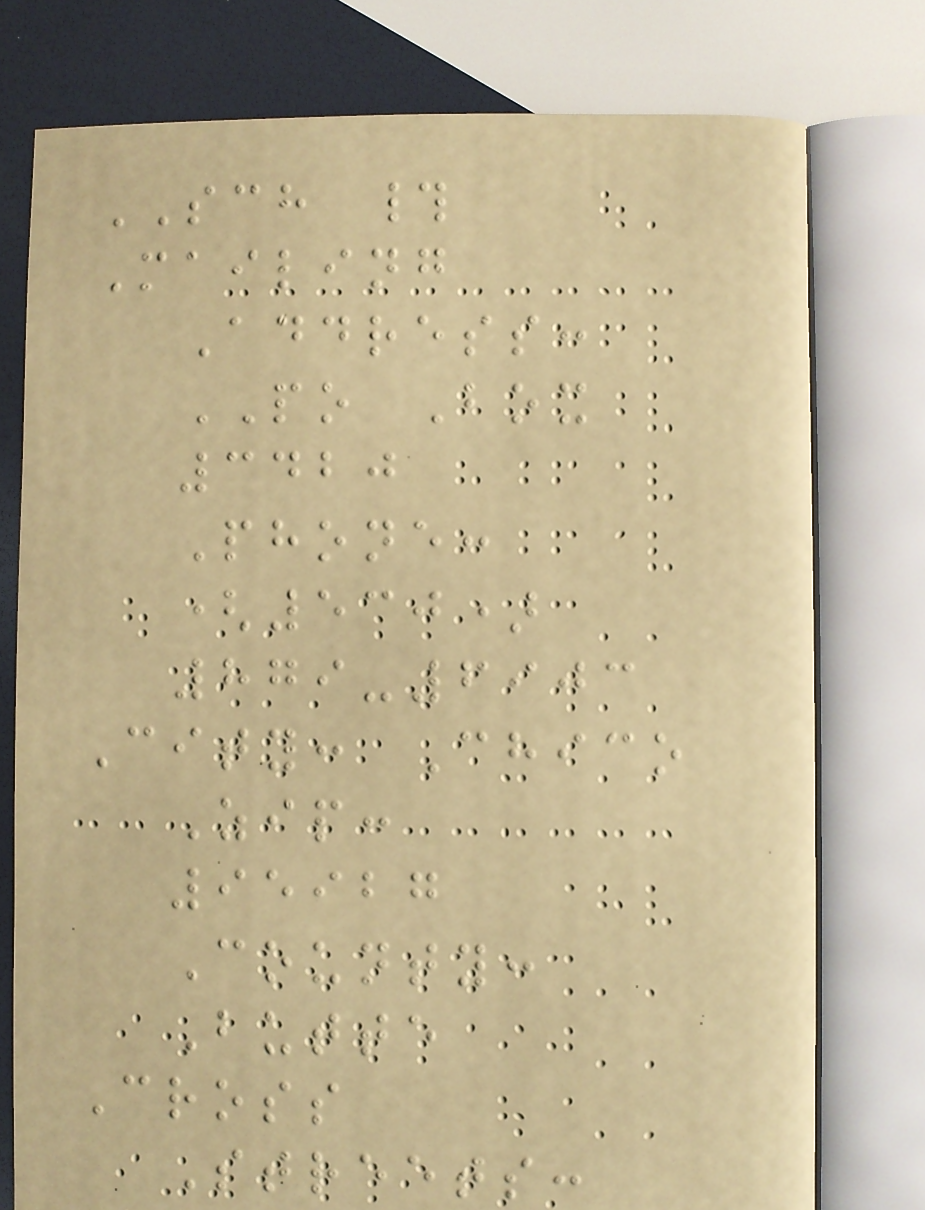SCH #
Mailing
Address:
PO Box
3420
Phone:
(530)
879-6903
City: Chico
Zip:
95927
County:
Butte
Cross
Streets:
